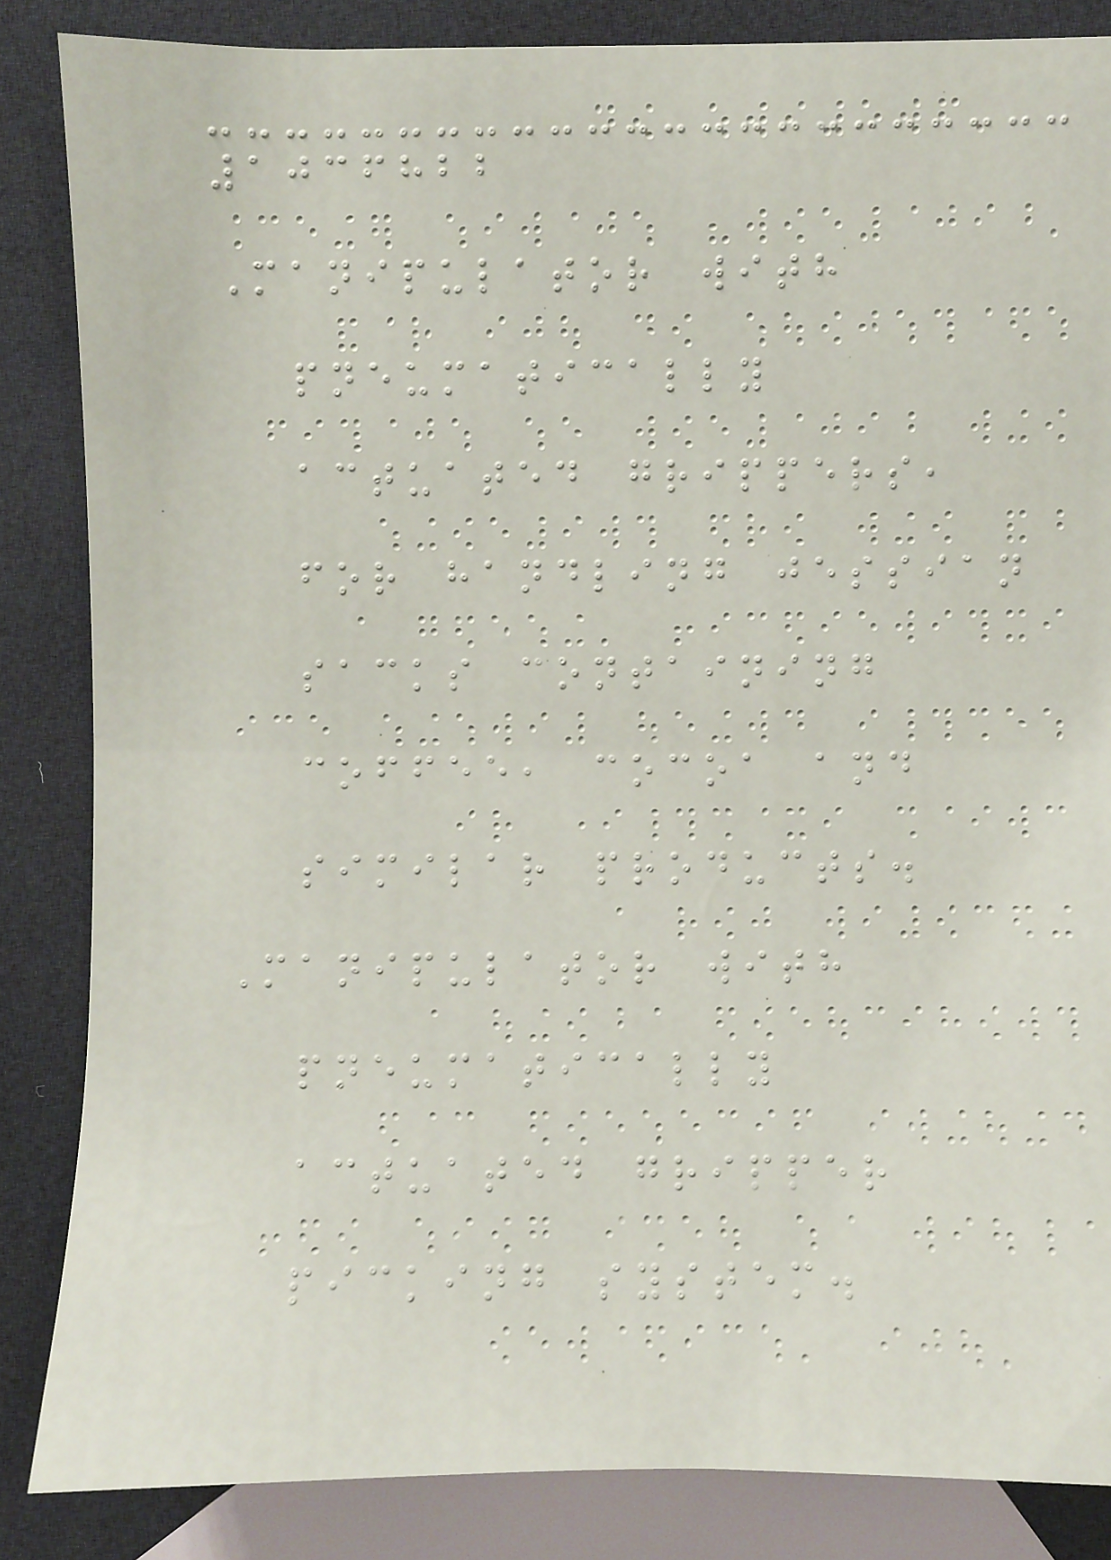1036822
Manipulator with
pneumatically
actuated grippers,
for handling jessian
sacks containing
coffee, cocoa and
similar products.
Manipulator with
pneumatically
actuated gripper
picking system.
